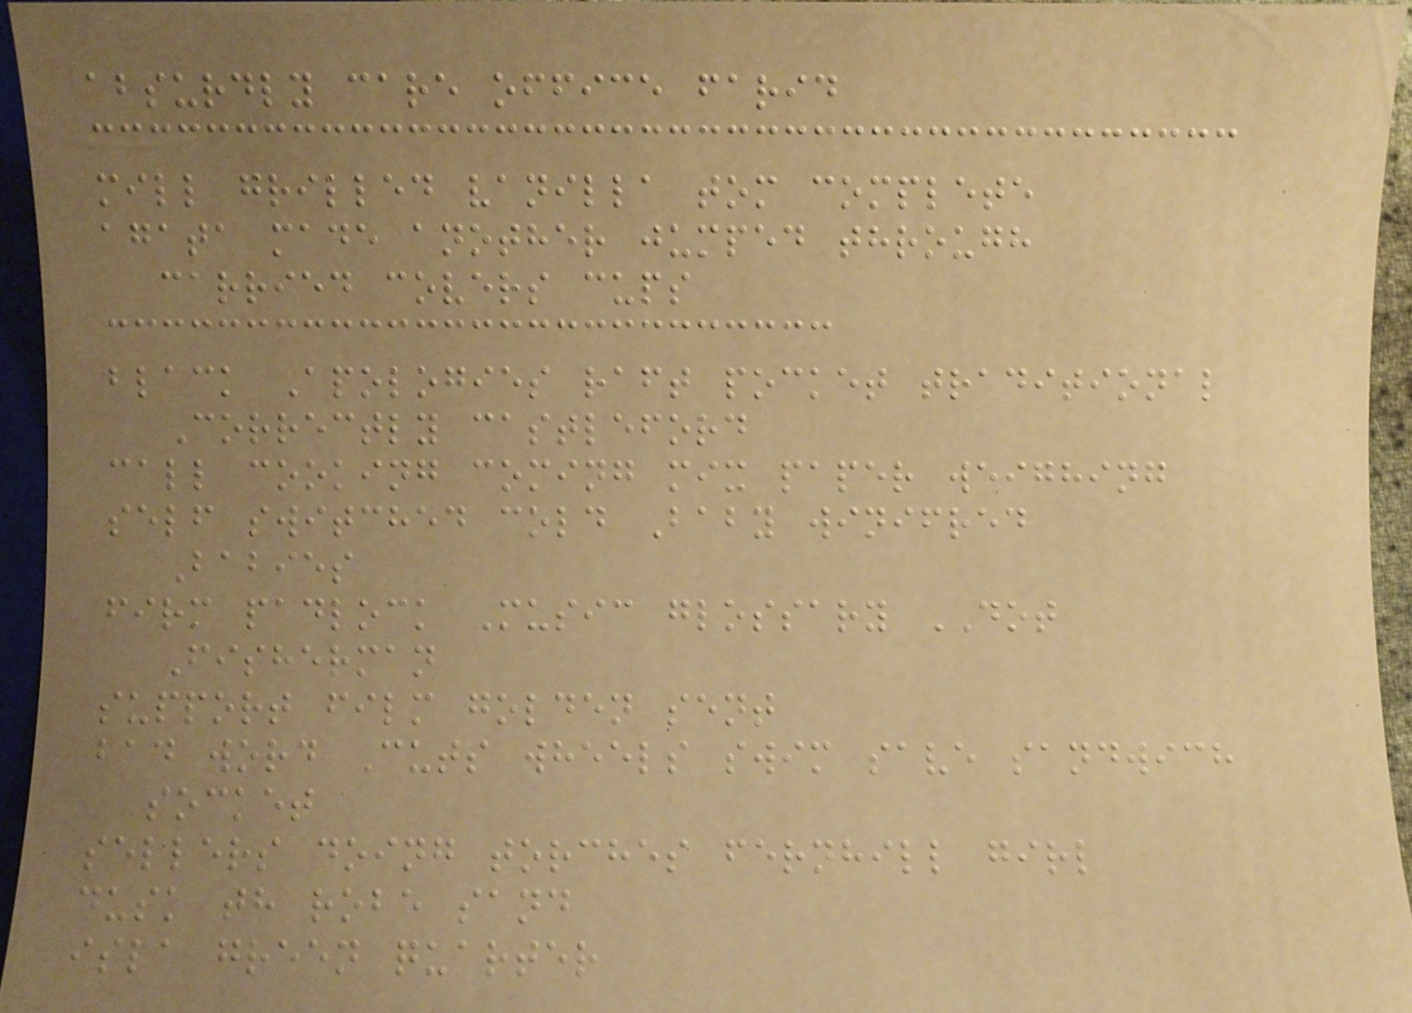absurdly care office farid
mill grilled vanilla tom complete
agata made another jumped through
carried covers cups
black Apologies raft pocket traditional
Correctly castleford
call cooking coming mix paper weighing
self switched cold Baby winifred
Babies
firm padlock Music glossary DOT
Fisherman
support film golden sent
bad word Cuts wheels swim save sandwich
socket
sellers doing torches fernhill girl
dusk th robe sand
isla green quarter
